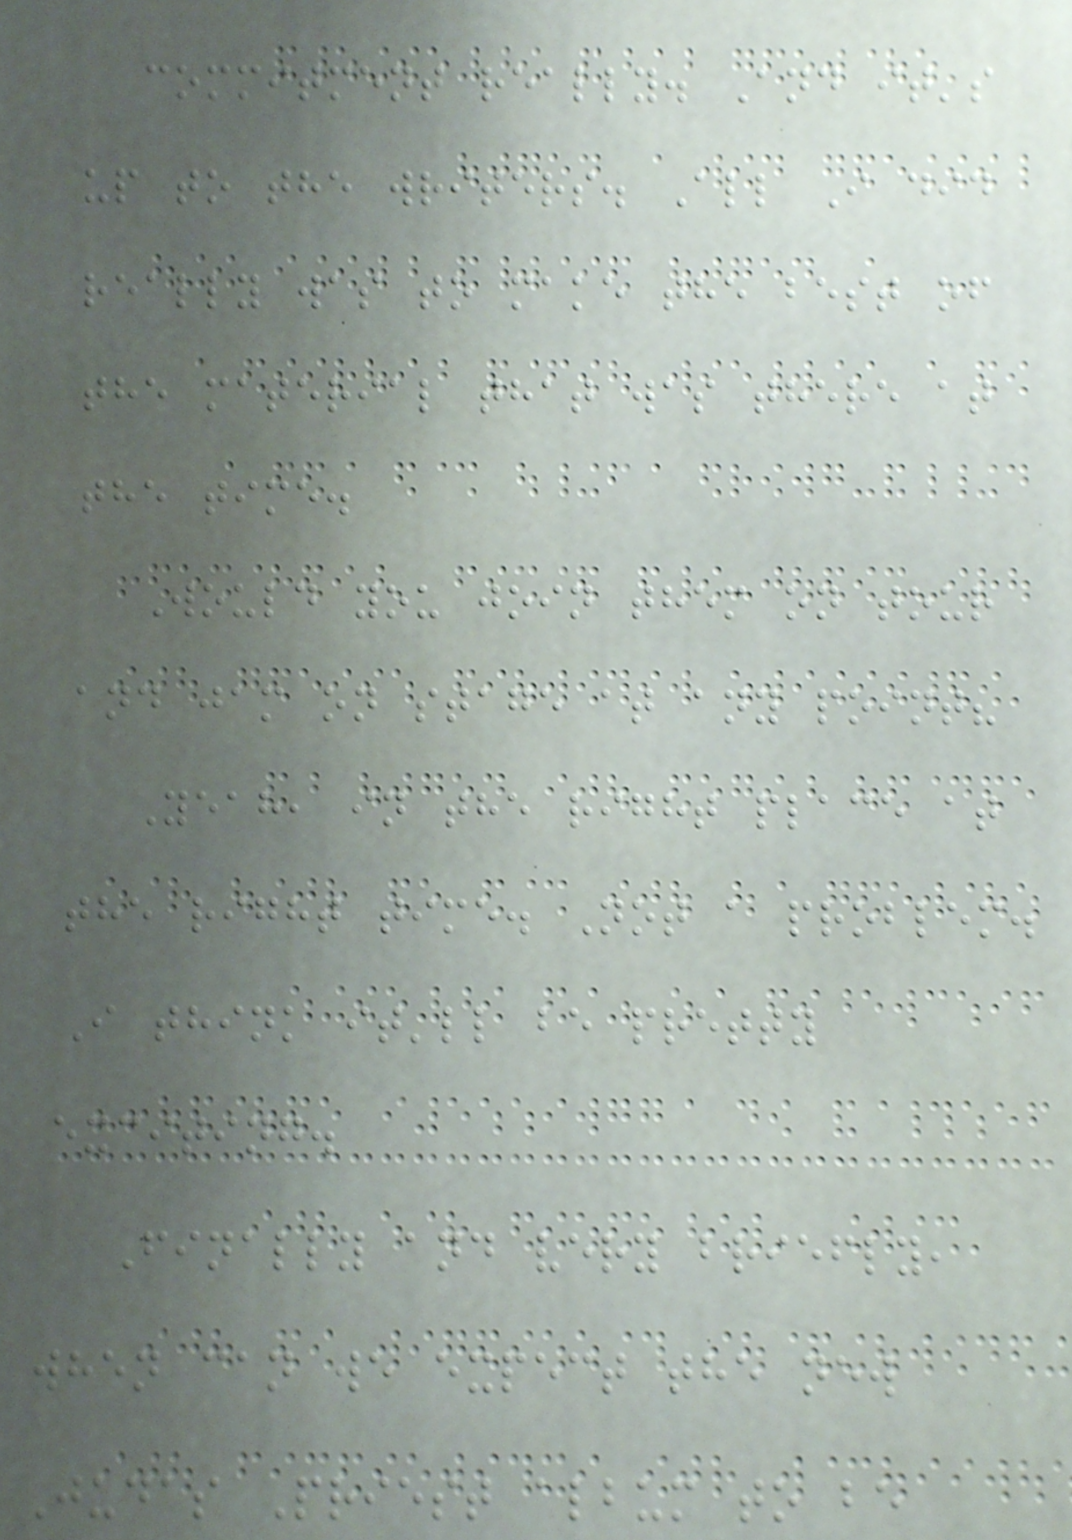commitment really. And it's
up to the writers. All I did
really was to make the best of
the material that was there at
the time.
Would you join them on tour
and jam on stage at any point?
Yeah, in the right place at
the right time. Not a problem.
I think it'll be pretty
exciting.
Finally and very briefly,
when can we expect the new
Judas Priest album to be
